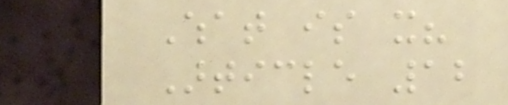What is it?
Article 12
